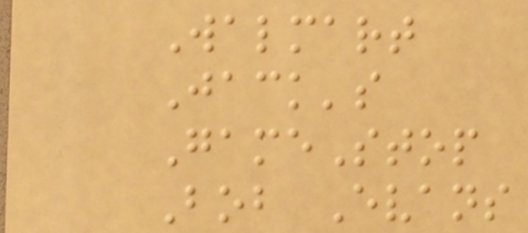Walmart
Jack's
GameStop
Bob Evans
